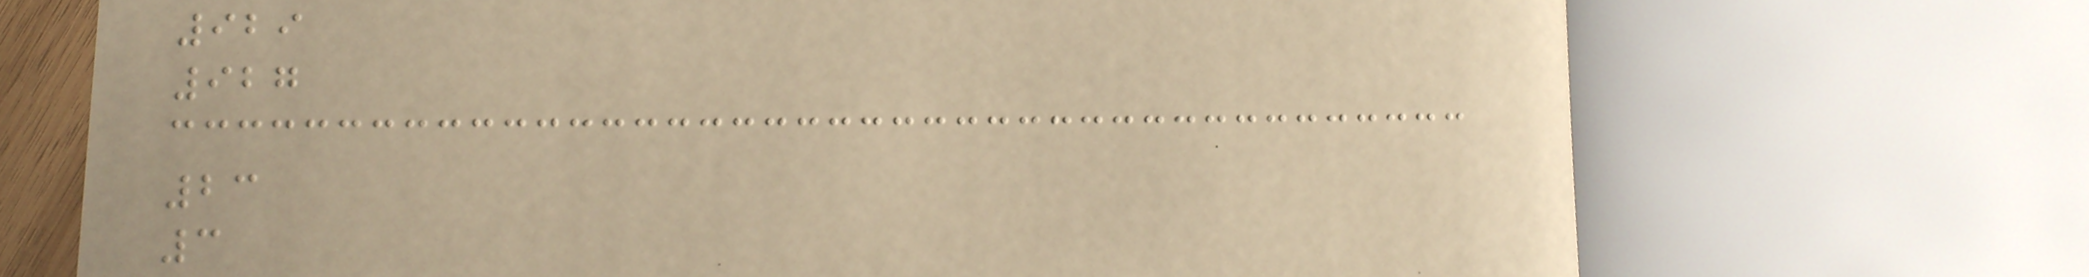929
927
23
3
